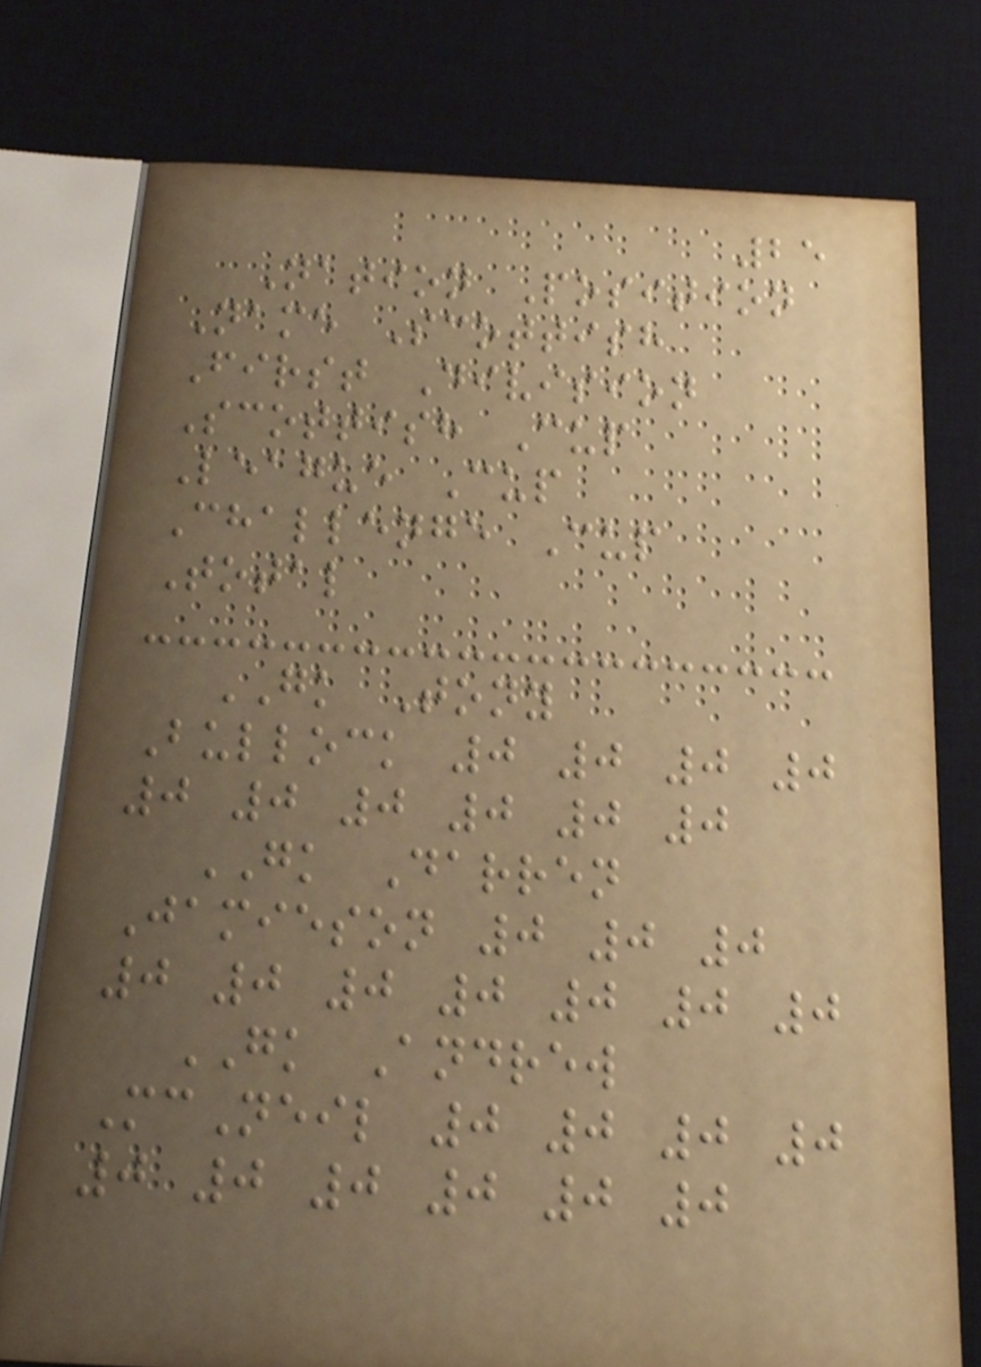25
Nation Position
Name Scottish
First Division
Scottish Cup
League Cup
Challenge Cup
Total
GK Tony
Bullock 0 0 0 0
0 0 0 0 0 0
GK Darren
Jamieson 0 0 0
0 0 0 0 0 0 0
GK Andrew
McNeil 0 0 0 0
0 0 0 0 0 0
